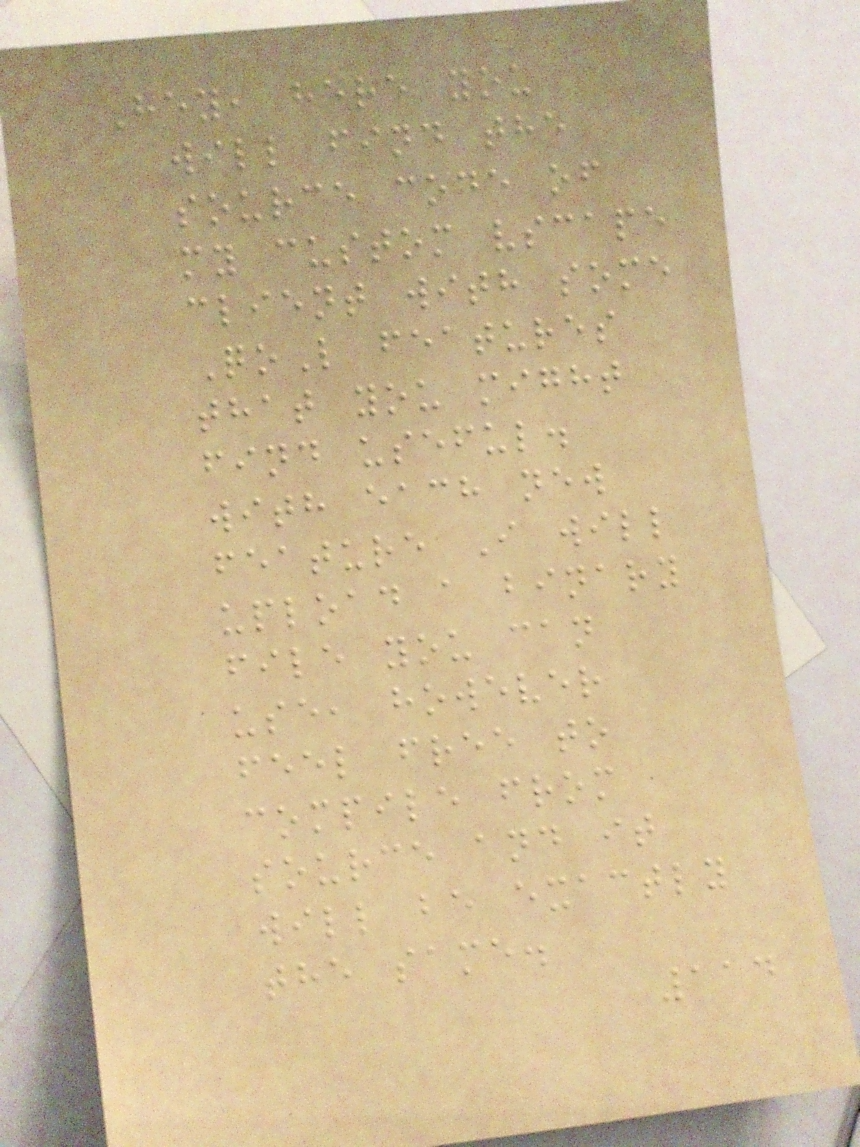Hey, here you
will find the
source code of
my custom vscape
client with some
QoL features
that you might
find useful.
with each new
feature I will
upload a binary
file you can
use, however
feel free to
compile from
source and it
will be exactly
the same.
114
